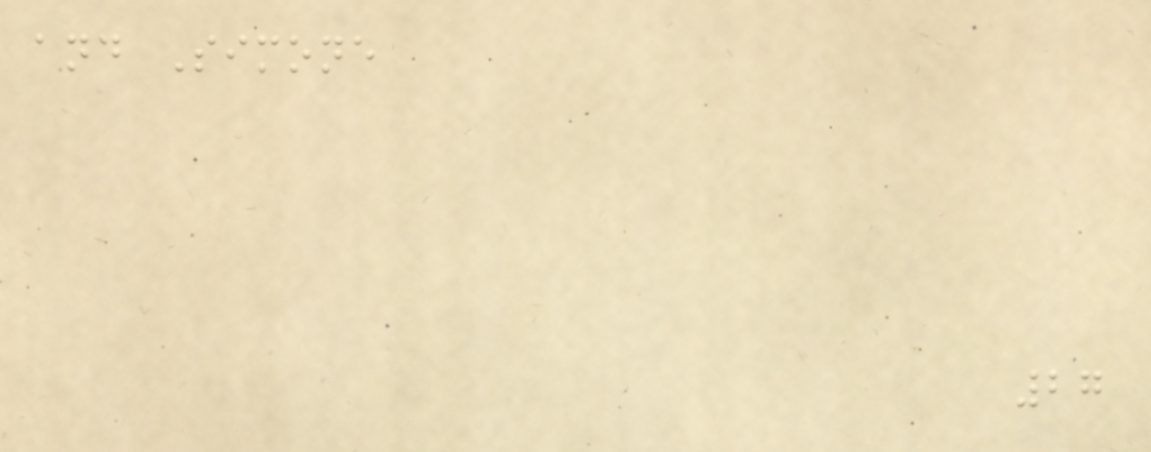and Simone
27
